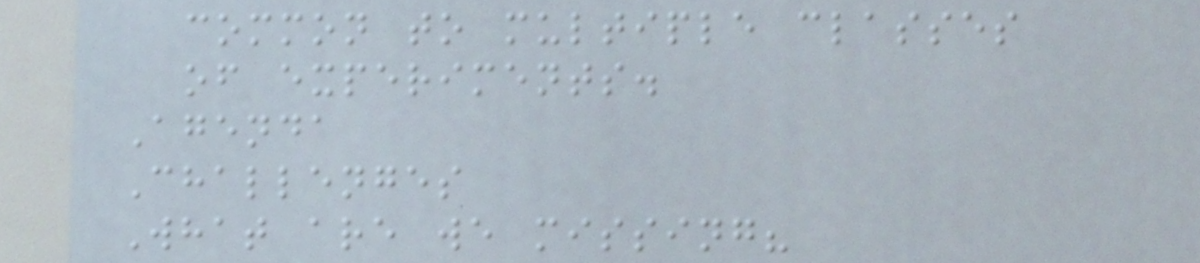common to multiple classes
of experiments.
Agenda
Challenges
What are we missing?
